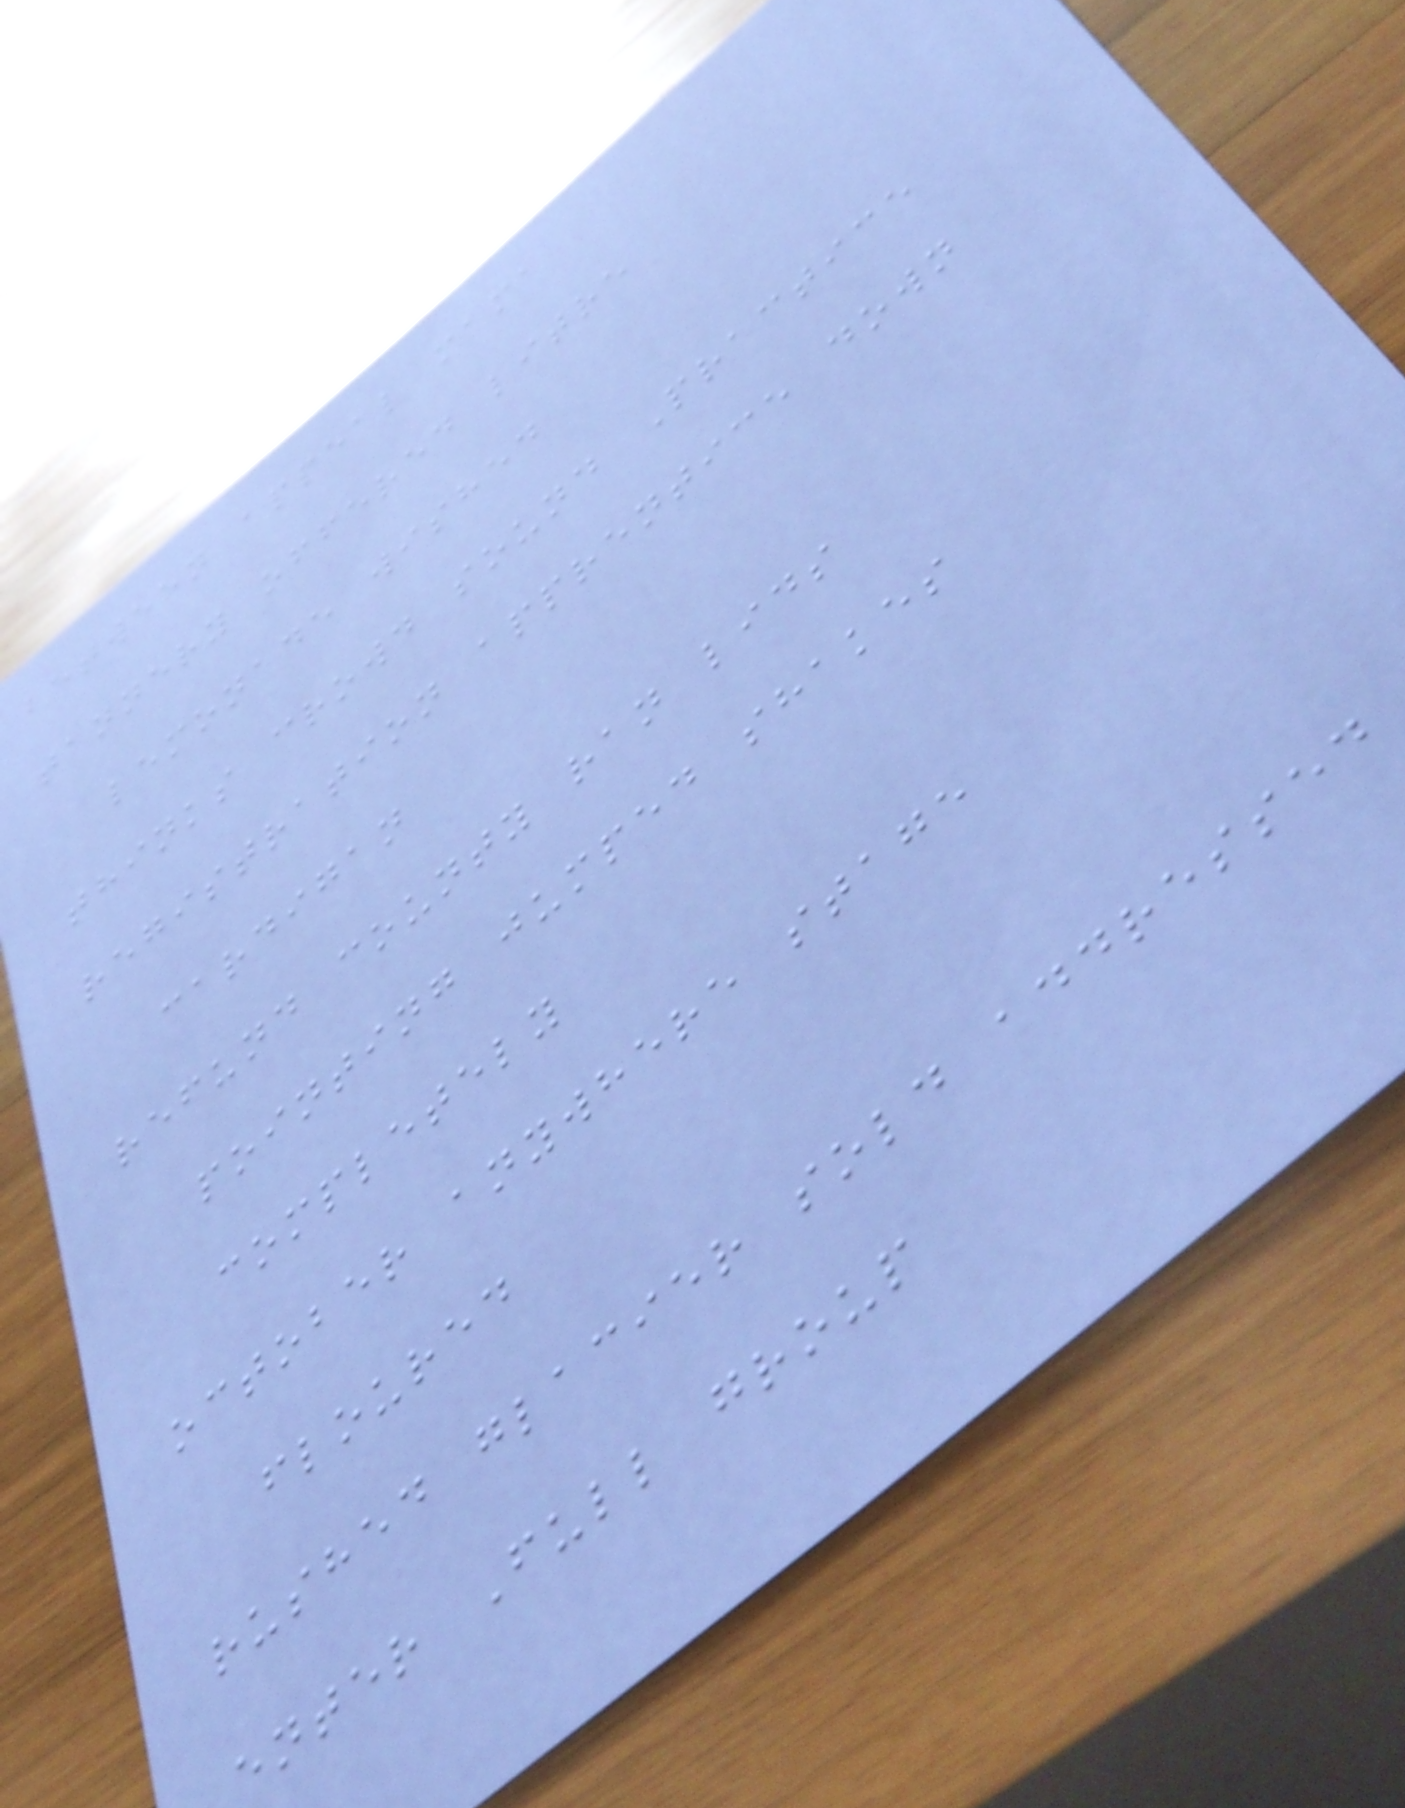between appeal mama
tannery offered litre
lemonade wished
thinks crowd sound Practice
registration apprentice down
cardigan
refund county ran lids
pointing jumped shakes
completely
october anywhere stage
floured
rushed glacier sold addressed
enter Full group
